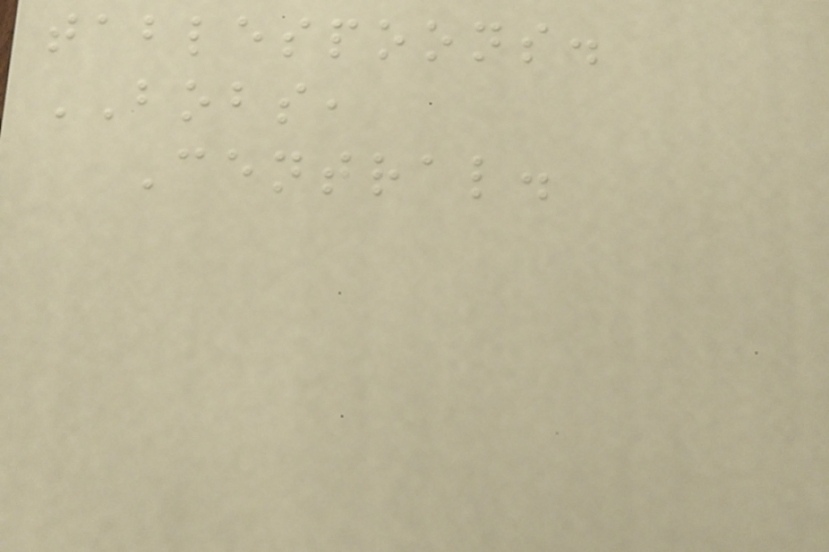tablespoons.
BOBS,
Central.
